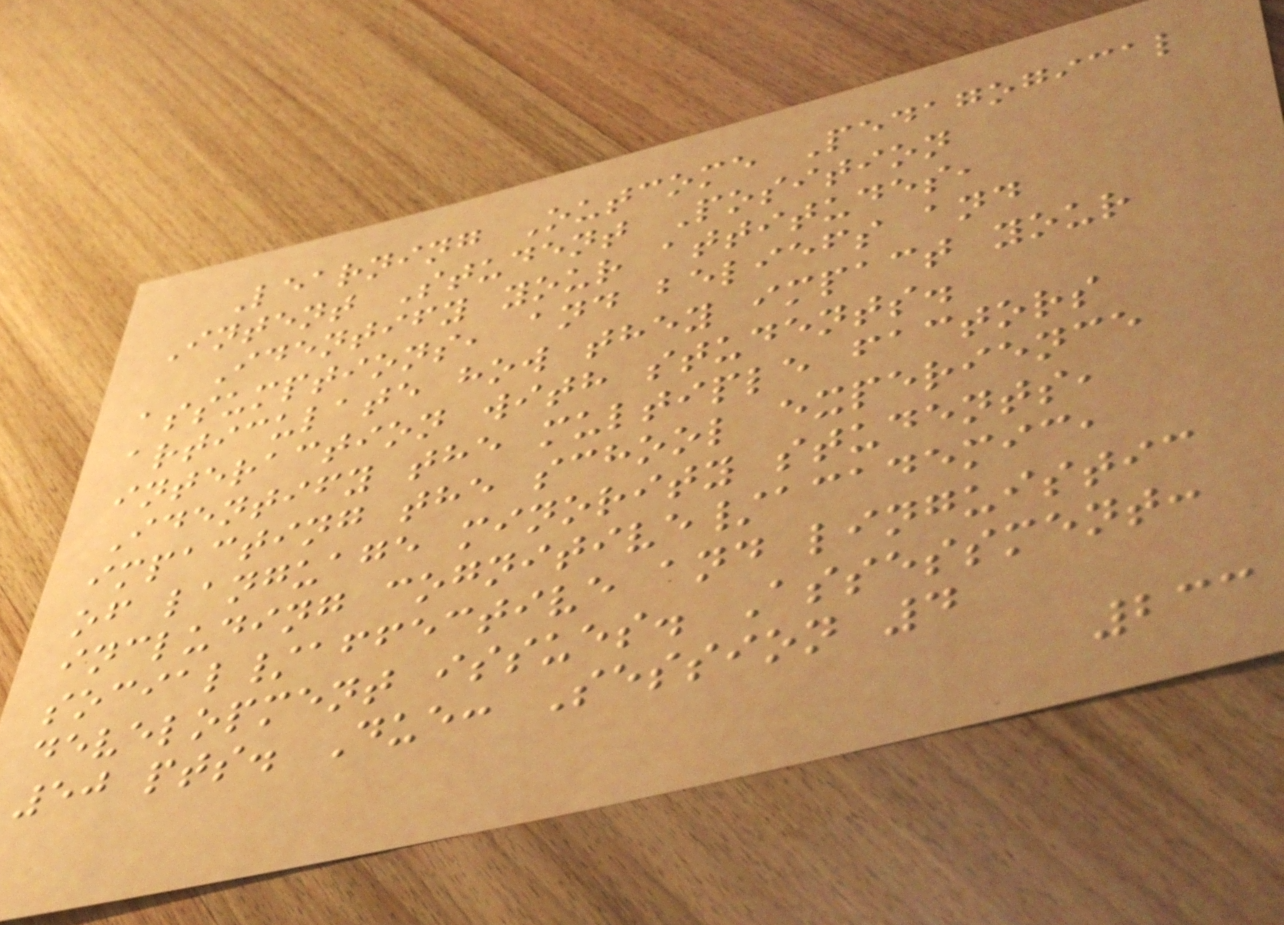Learning Outcome Pedagogical
Intent Student Position
Identify your attitudes,
assumptions, and beliefs and
articulate how they impact your
interaction with students.
Identify the multiple factors
impacting the school experience
of language minority students,
including cognitive/academic,
social/affective and linguistic
development issues. Assessment:
50 pts. Due: Session 4
233
